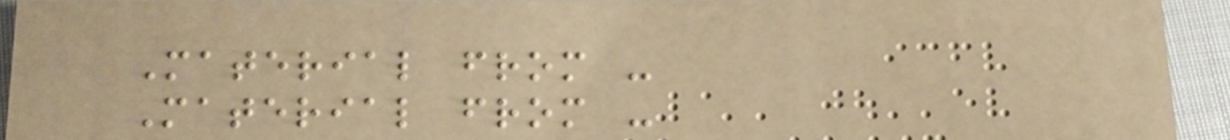Material from -
Material from -
